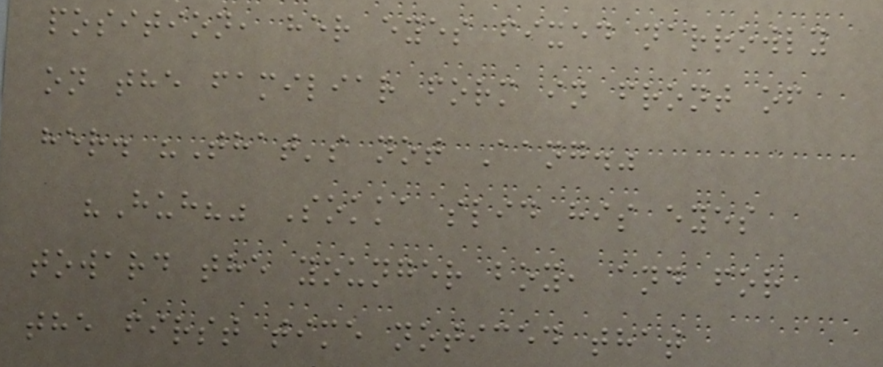position, her eyes fixed narrowly
on the familiar form in front of
her. "That's not Aang."
"Huh?" Sokka slid his eyes
toward the younger boy, and for
the first time noticed that
